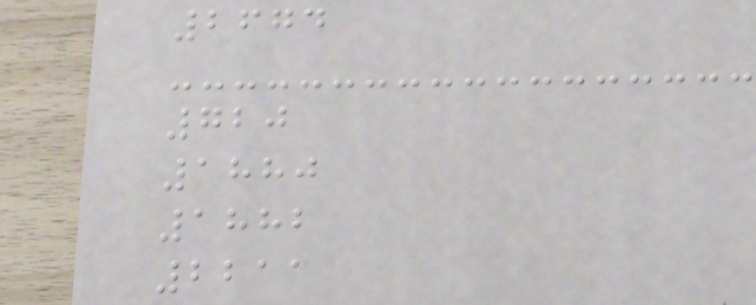2674
720
1880
1882
2211
